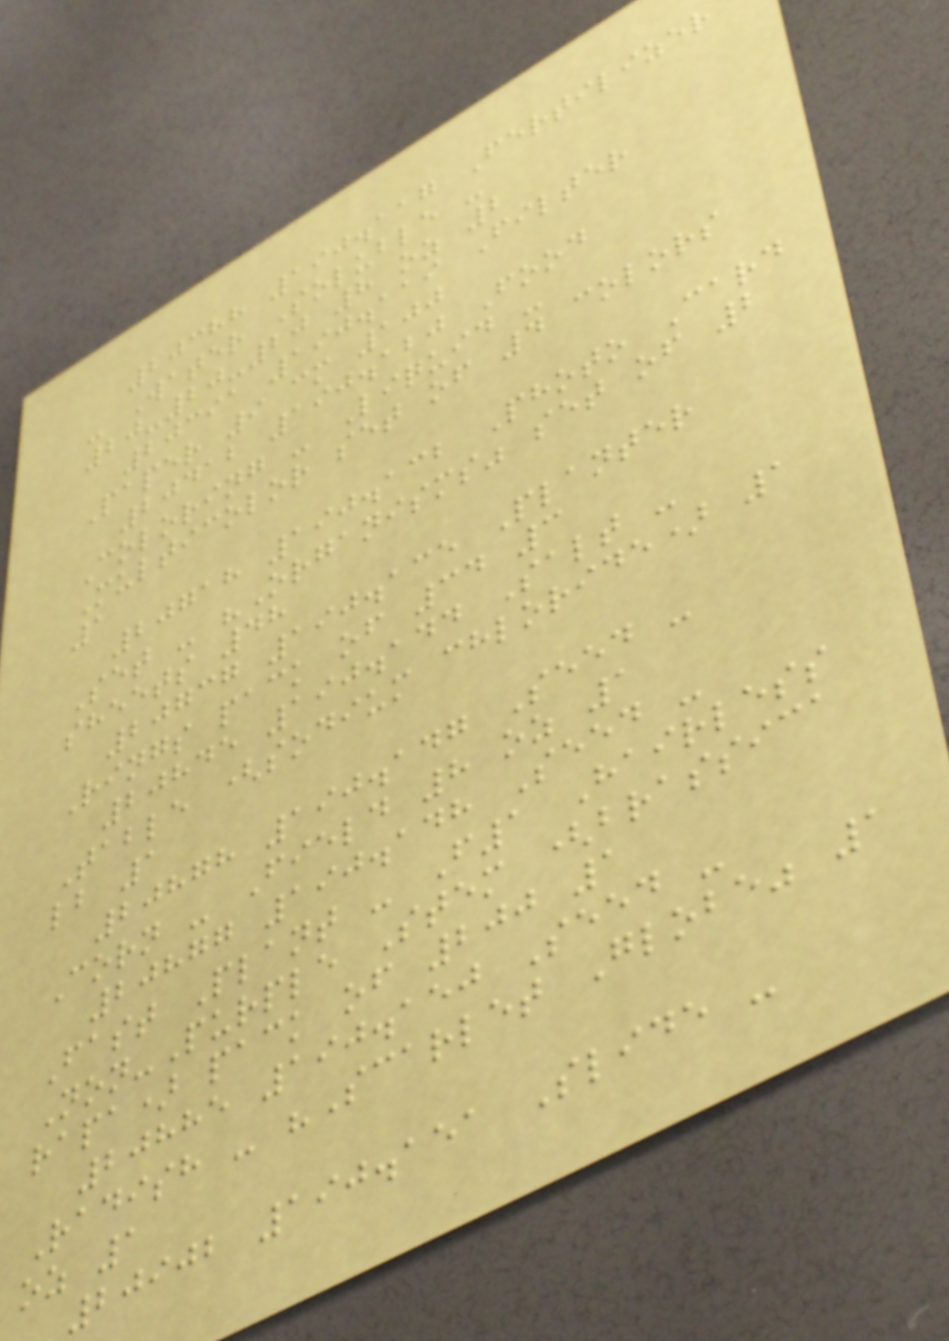20388 190.117 Fertilizer
- Water Soluble -
20-20-20 8 oz 2
20391 190.119 Filter
Paper 9 cm 100
20412 190.120 Food
Coloring - Liquid -
Multicolor set of 4 colors
1
20718 190.132 Photo Card
Set - "Organisms" set of 2
sheets 48
20737 190.135 Planter
Rings pack of 34 3
20845 190.144 Salt -
Table (sodium chloride) 1
lb 1
20878 190.147 Seed -
Corn - Field 8 oz 1
20877 190.148 Seed -
Fast Plant - F1 Hairless
Non-Purple Stem (brassica
rapa) pack of 200 1
20885 190.150 Seed -
Radish - "Scarlet Globe" 1
oz 1
20902 190.151 Slide -
